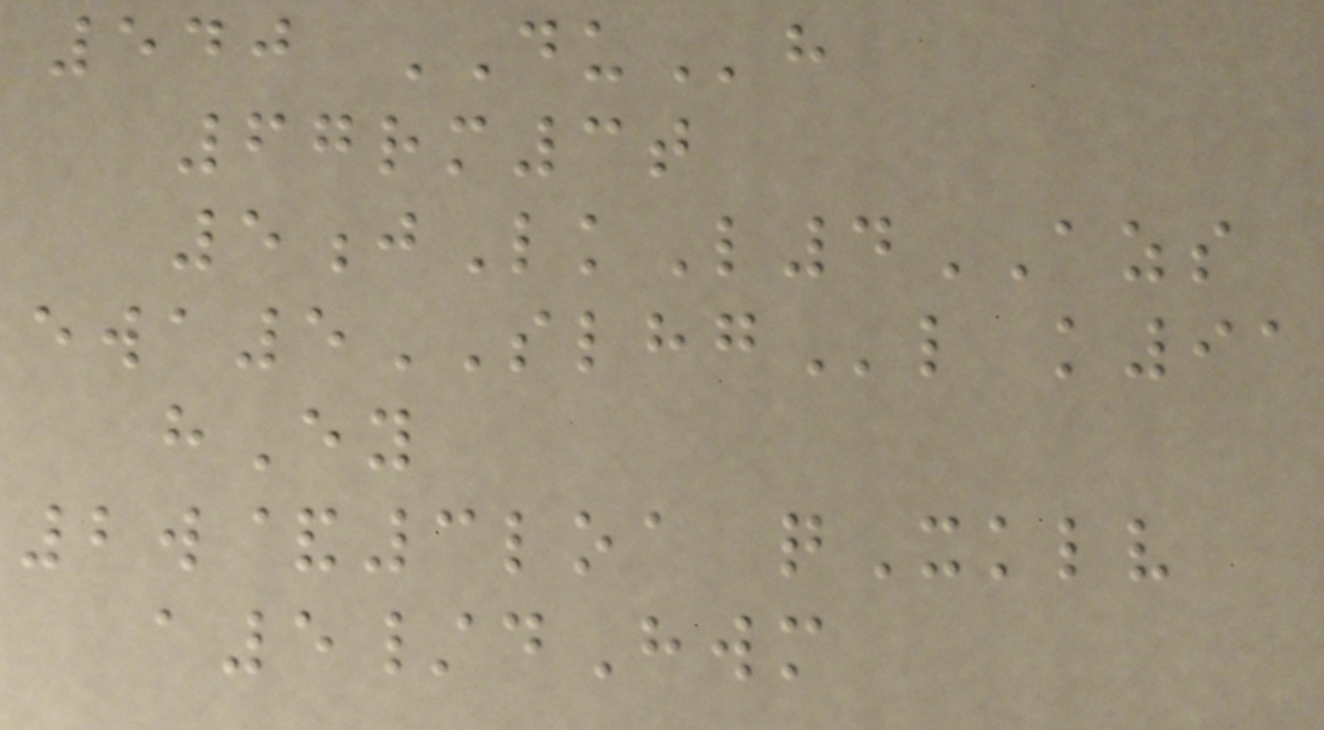540 DUh
67rm3t
5jLkL4AZS
ewa5SLHGl k91
hEy
2w&3loa qXklv
a5/dHwm
